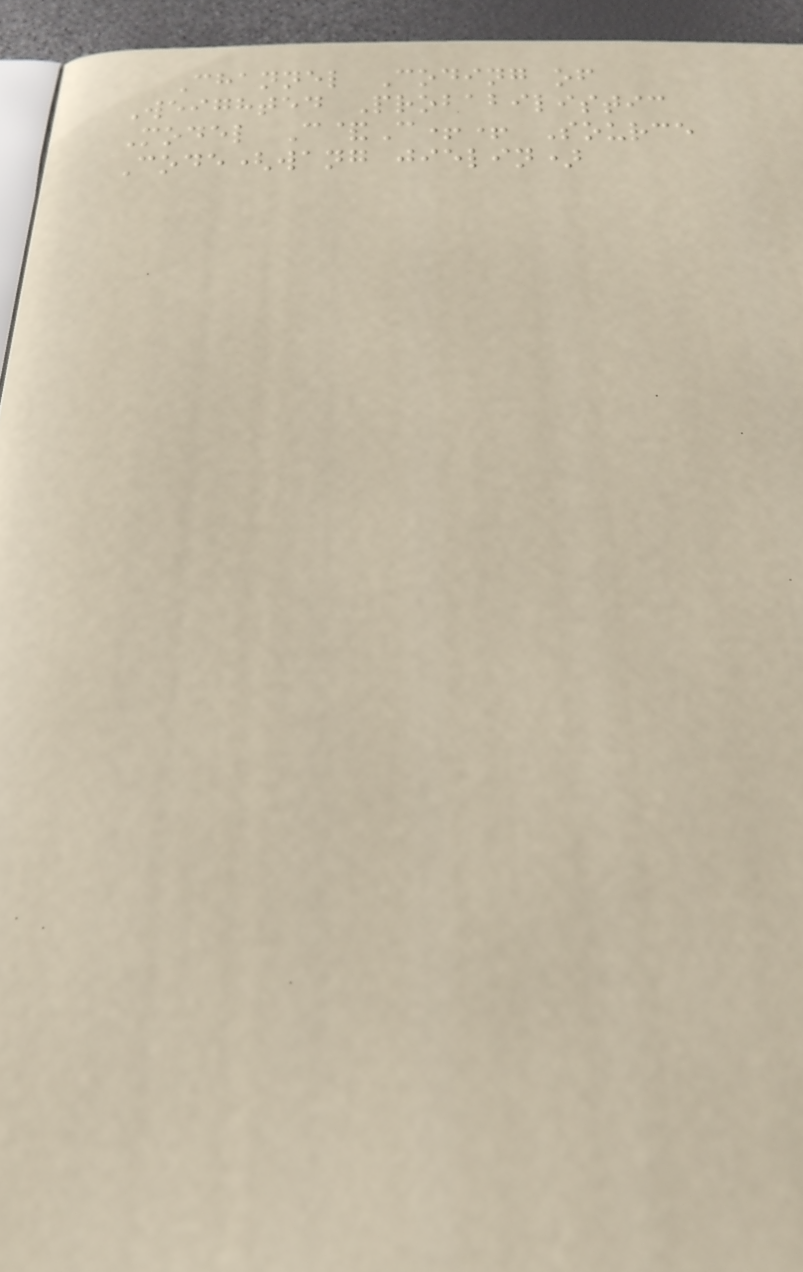Channel Coding of
Weighted Probabilistic
Model C&C++ Source
Code(wang jielin)
